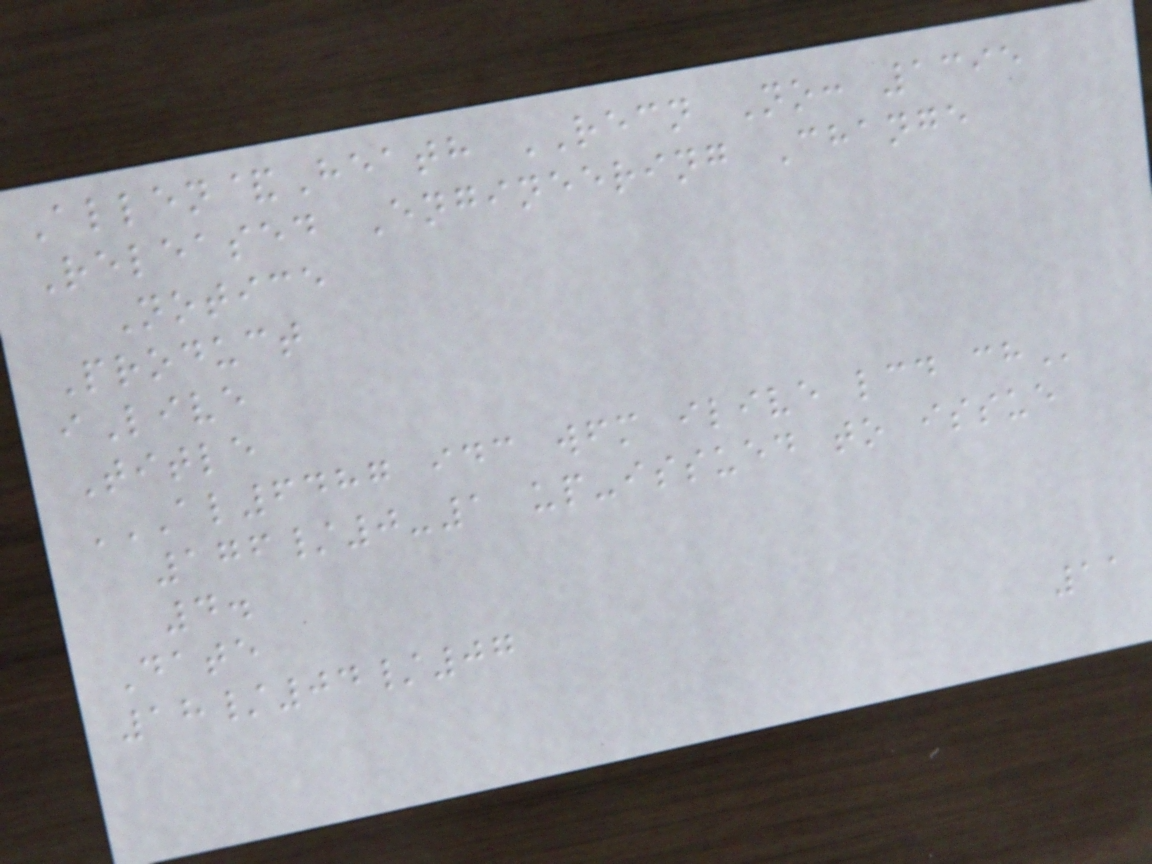Allen&Heath RECN No: 1395
Released Engineering Change
Notice
Product
iLive
Title
AL6487 IDC WFM ILIVE LCD CH
176/0-1 up-issued to issue
4.
Date
18/04/07
11
